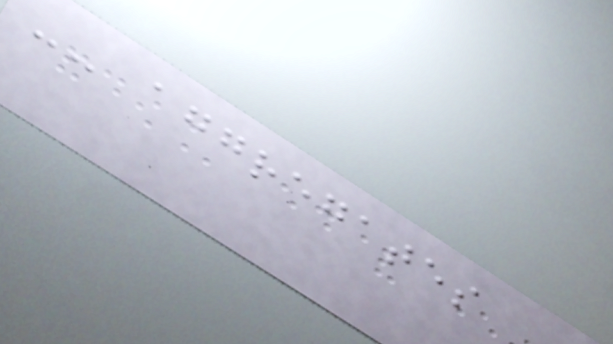-- aggregates
